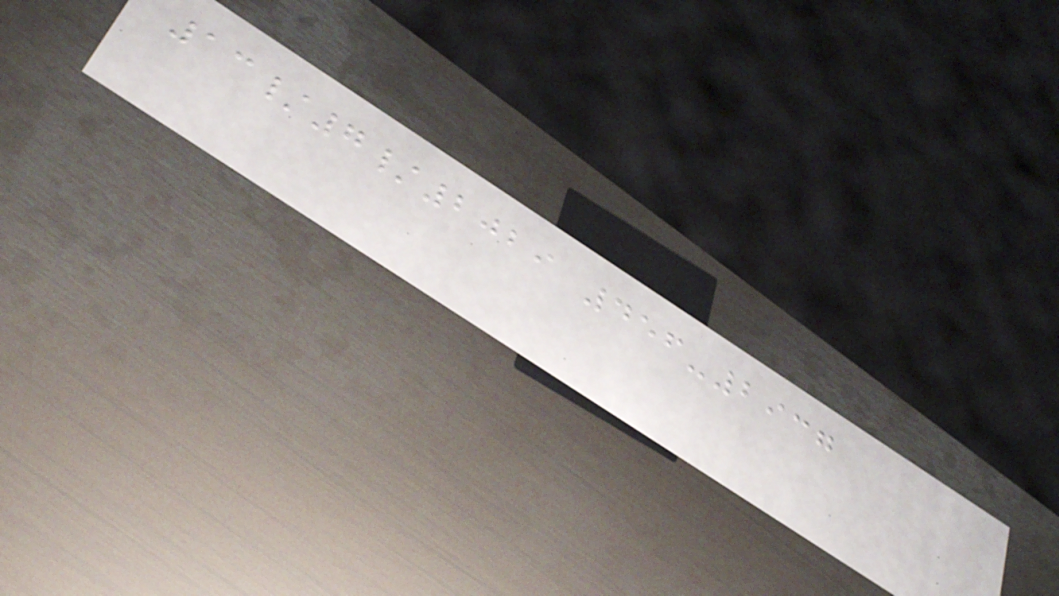13/7/2029 456-2937
